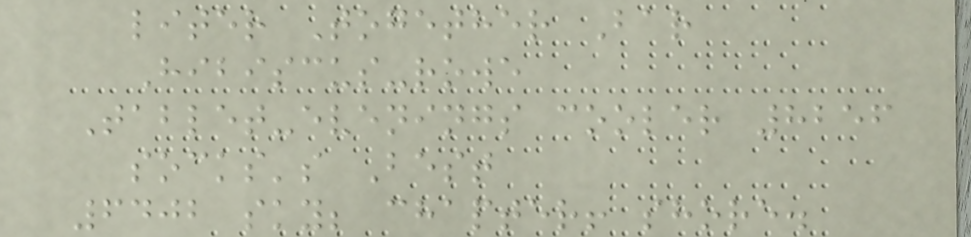liter Together Bar
Hibiscus-rowe
Tablet-evenings cooler 8256
socks's Best
6402 sky; chapter! shore.
